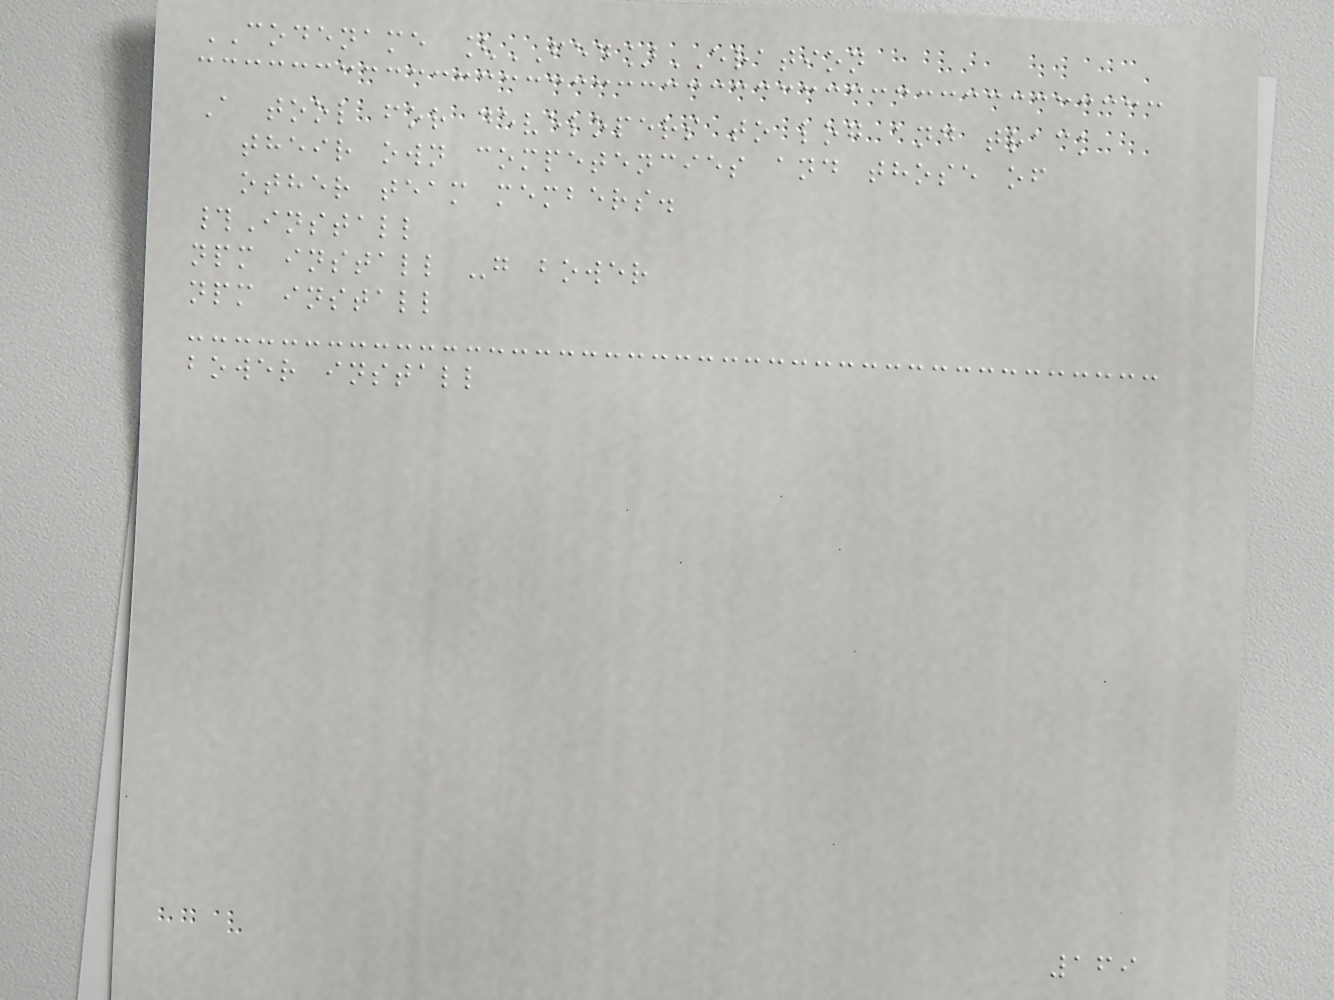CODENAME [FED]ERATION
A tool for developers to log and track
their own competencies and those of
other team members.
#Install
npm install -g bower
npm install
bower install
169
